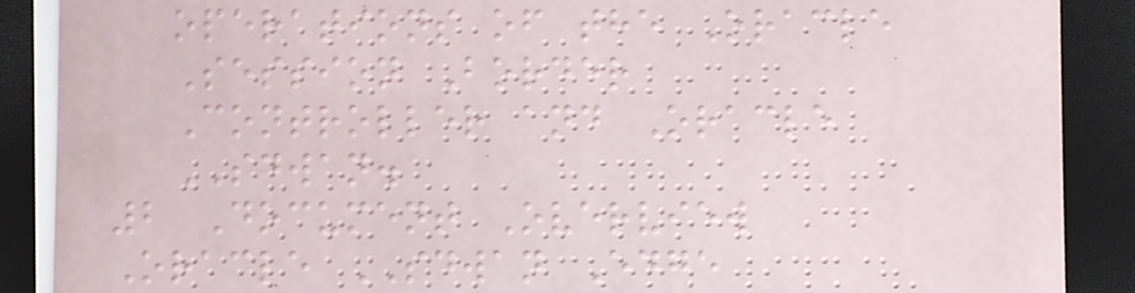operations of the Oracle
Session Border
Controller and Oracle
SDWAN.
2 Document Overview
Oracle SDWAN Edge
